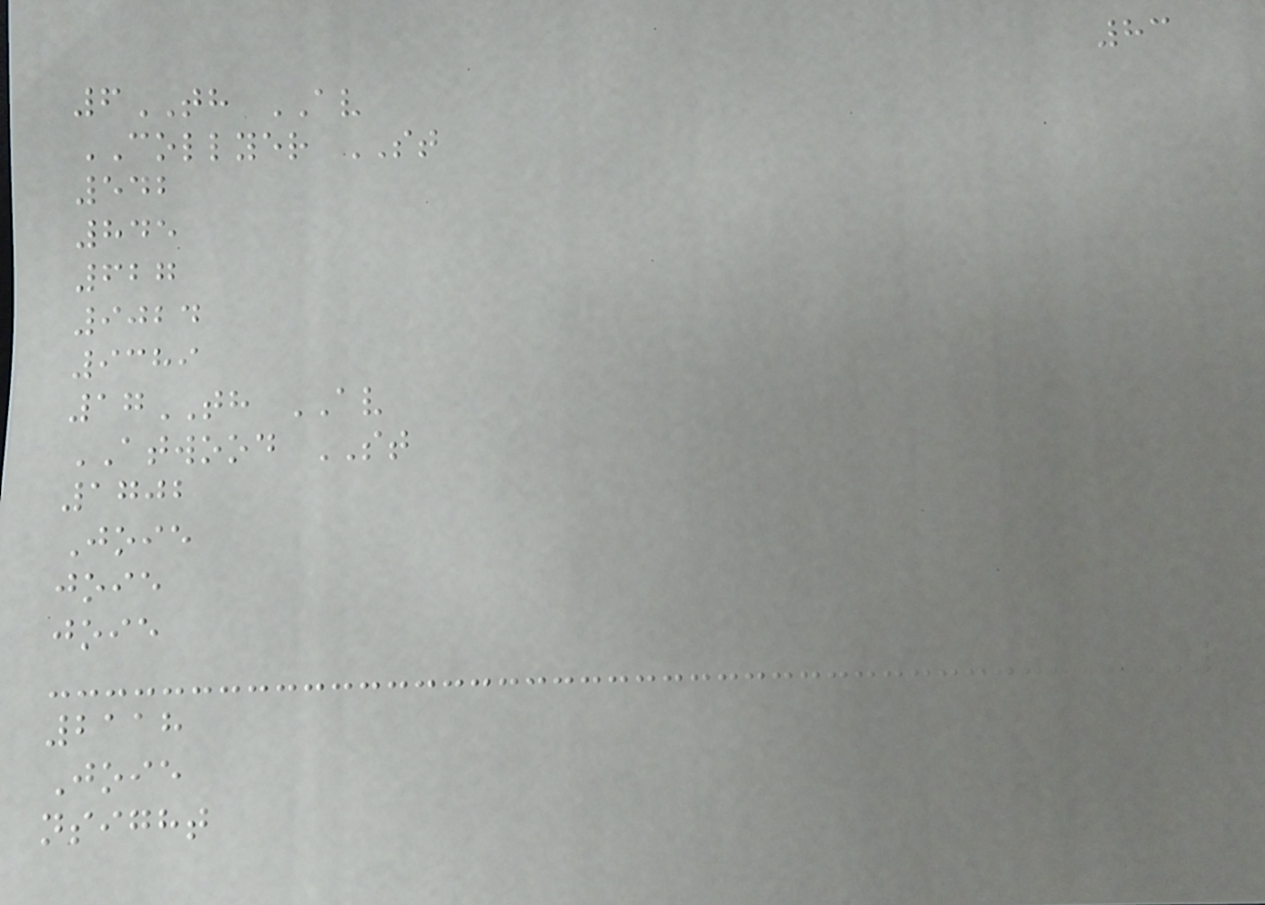83
6TH AV
COLLYER ST
542
845
627
9024
9389
17TH AV
ATWOOD ST
1702
Joie
joie
joie
2118
Joie
nsight
